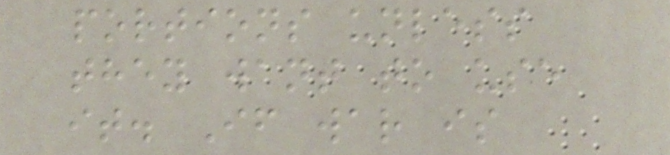portions unless
they want to use
it. If war is
